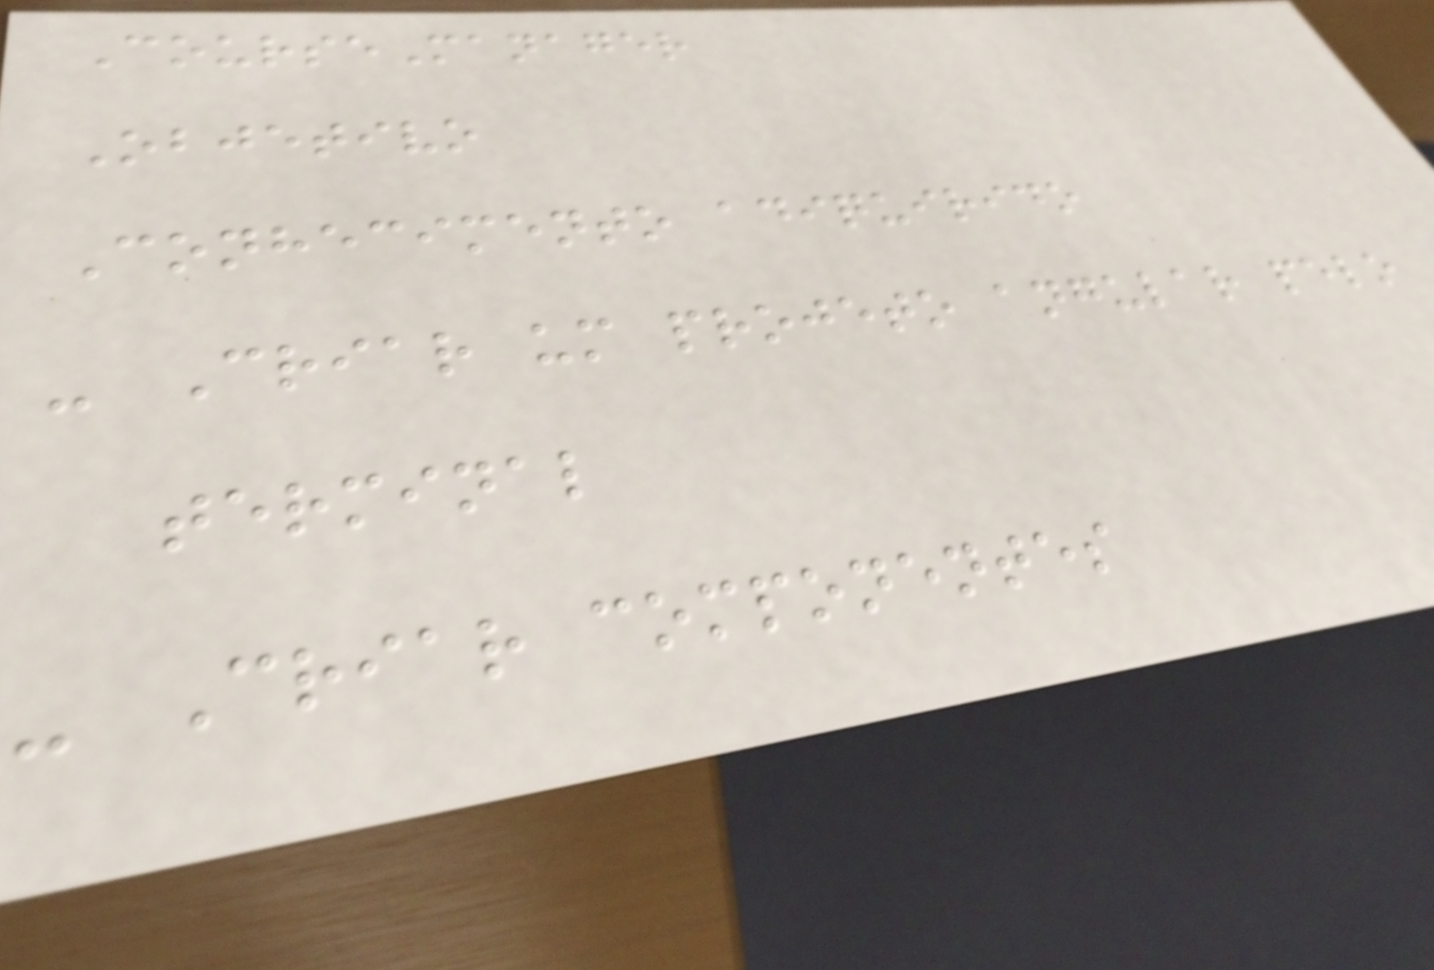CourseManager
Objetivo
Conhecimento adiquirido
- Criar um projeto angular pelo
terminal
- Criar componentes
